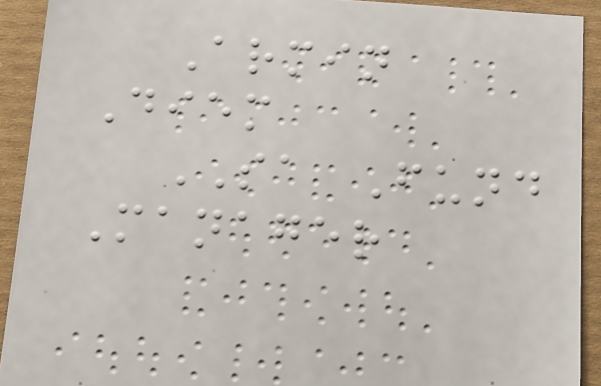Armin
Diem
SA Fund
Manager
